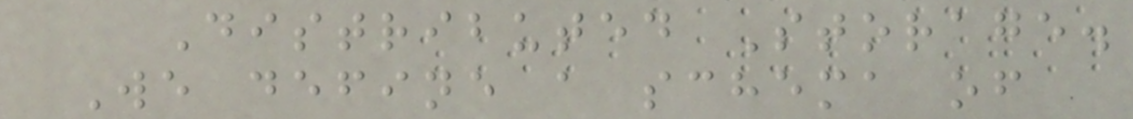Distributed Storage.
We define a schema of
